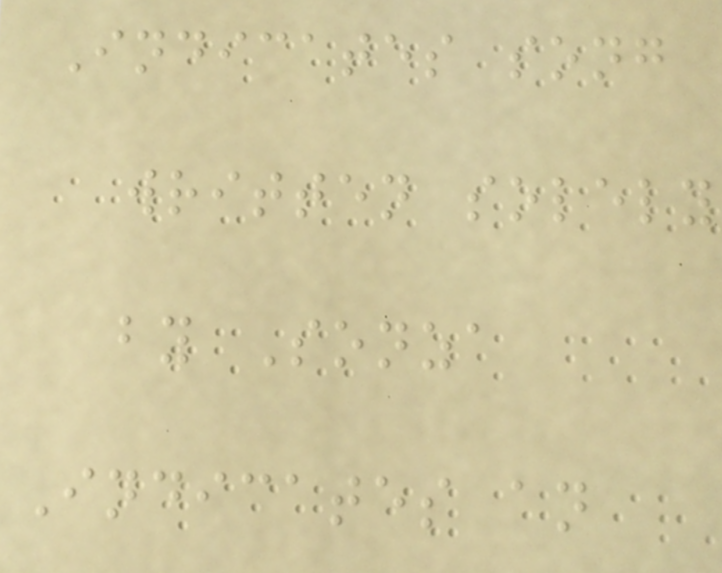Indicates song
written solely
by Sonza
Indicates an
